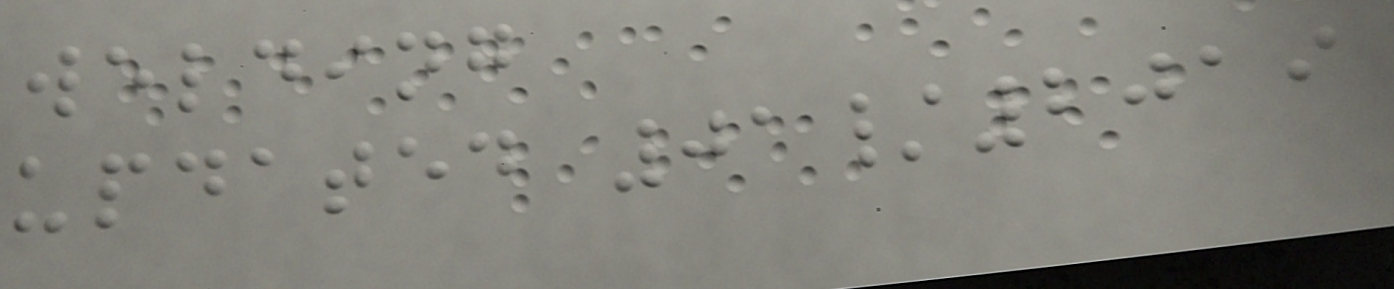welding
updated 01/2019
